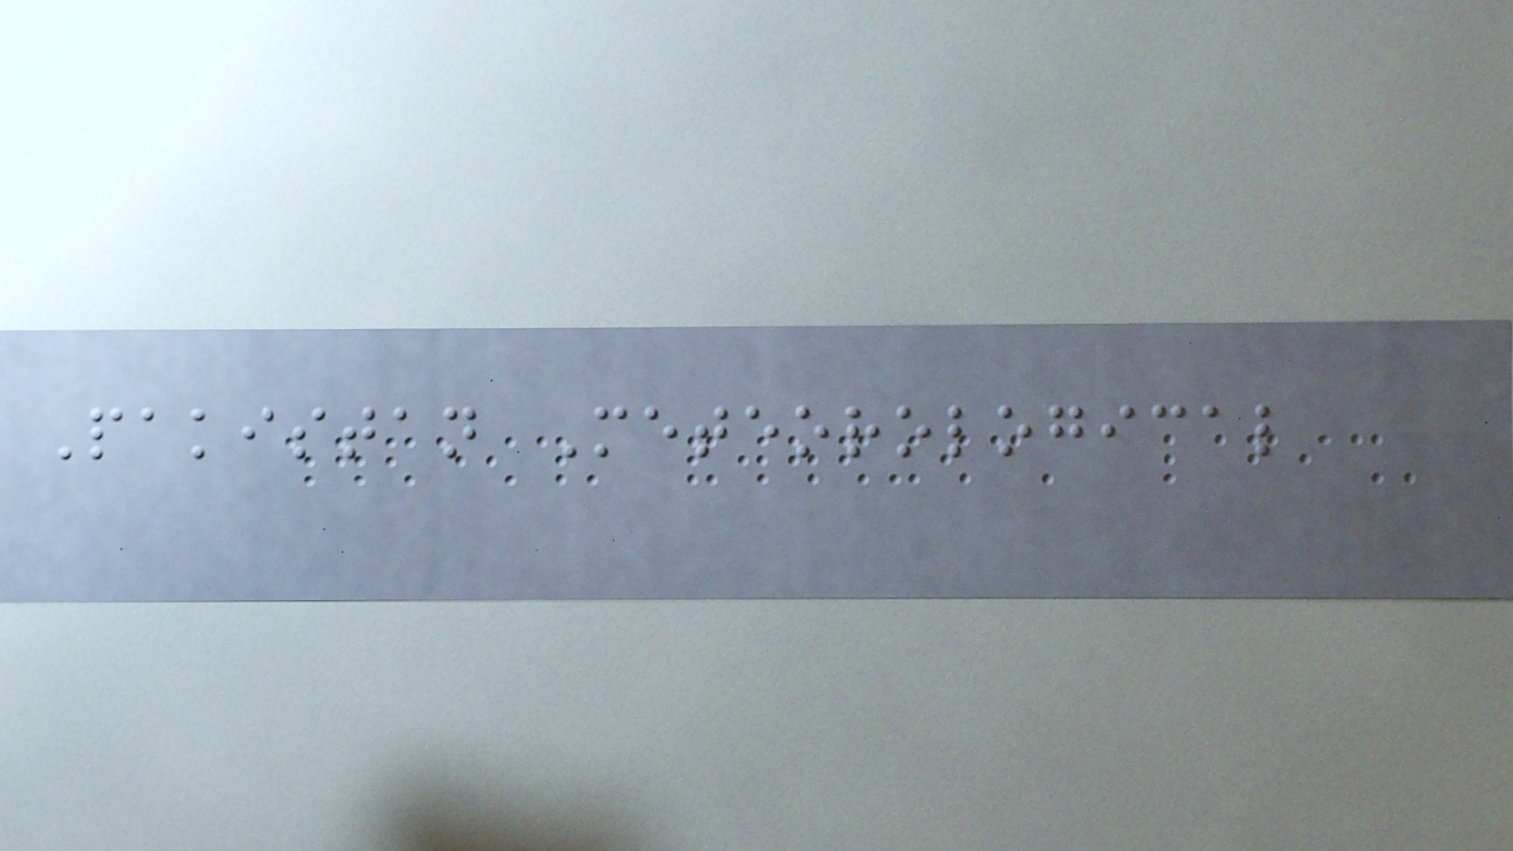Pakistan Meteorological
